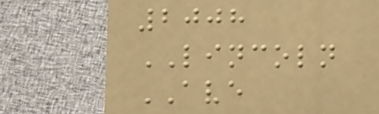2008
LINCOLN
AVE
